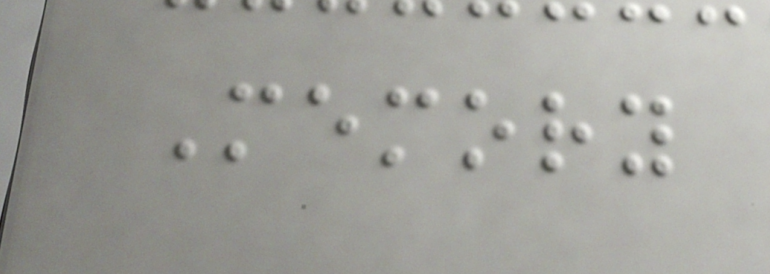Memory
